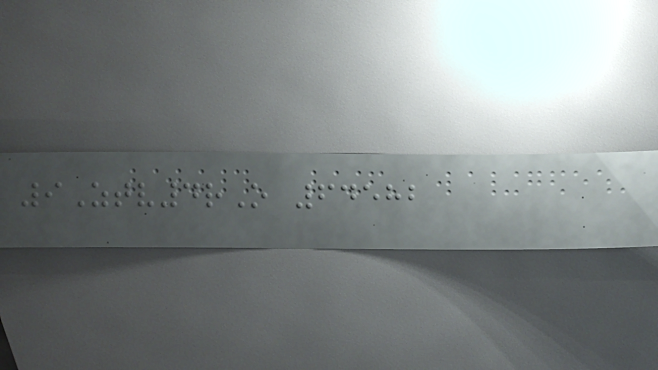9Ztv4rO 64582
